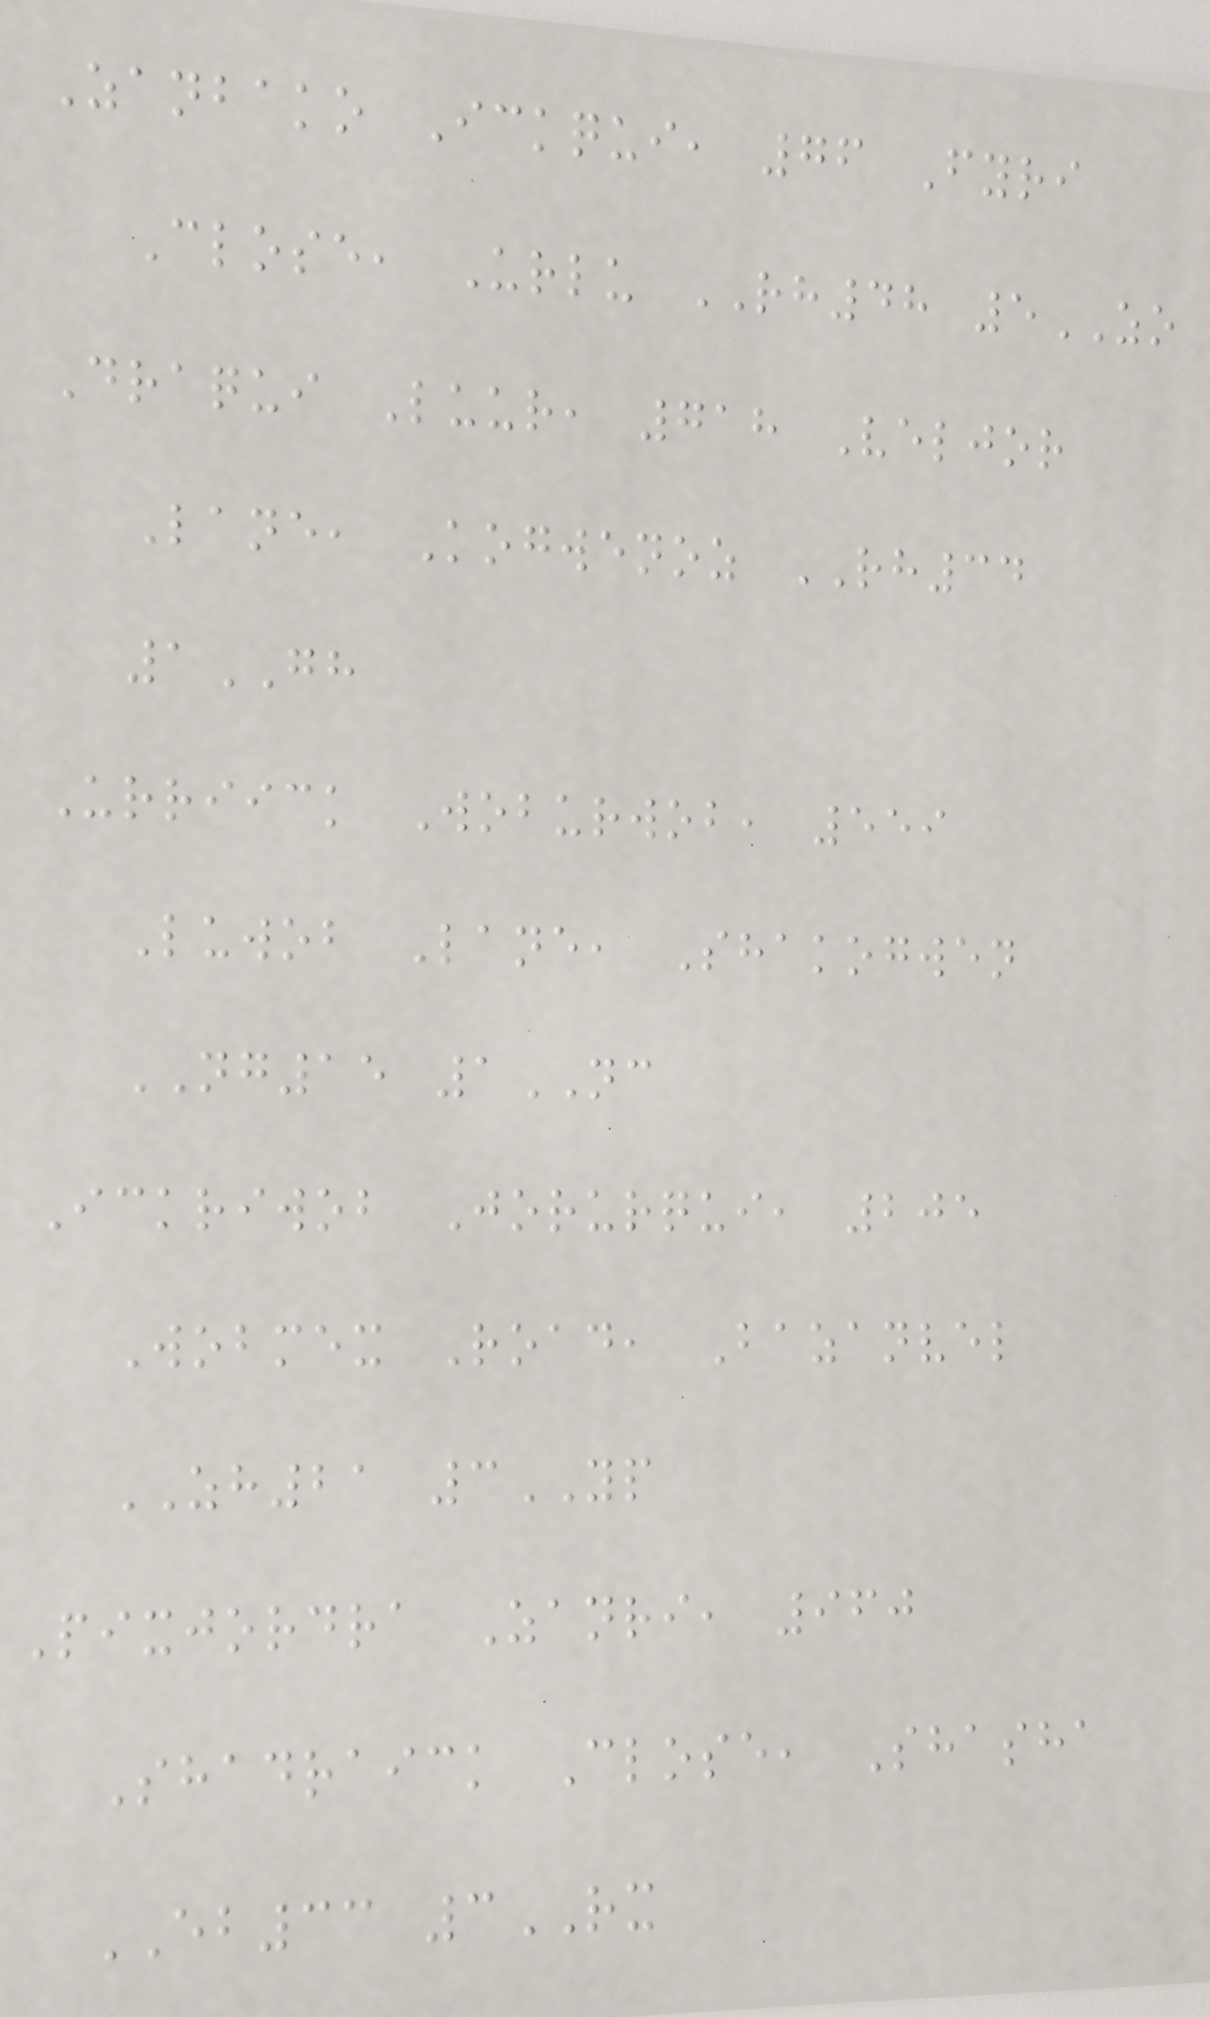Zanbako Ickqui, 76 Fyri
Close, Urlu RH48 5ZO
Draqui Luur, 718 Veljor
Lane, Kogwenoz RH34
1GH
Urriick Woburwob, 559
Luwob Lane, Shakogwen
NG15 1NC
Ickriwob Jorurqui, 205
Wobmex Road, Bazanvel
ZH21 3YP
Pixjordra Zanri, 960
Shadraick Close, Shasha
EB33 3RX
